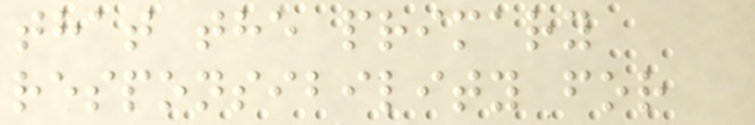that the primary
responsibility for
